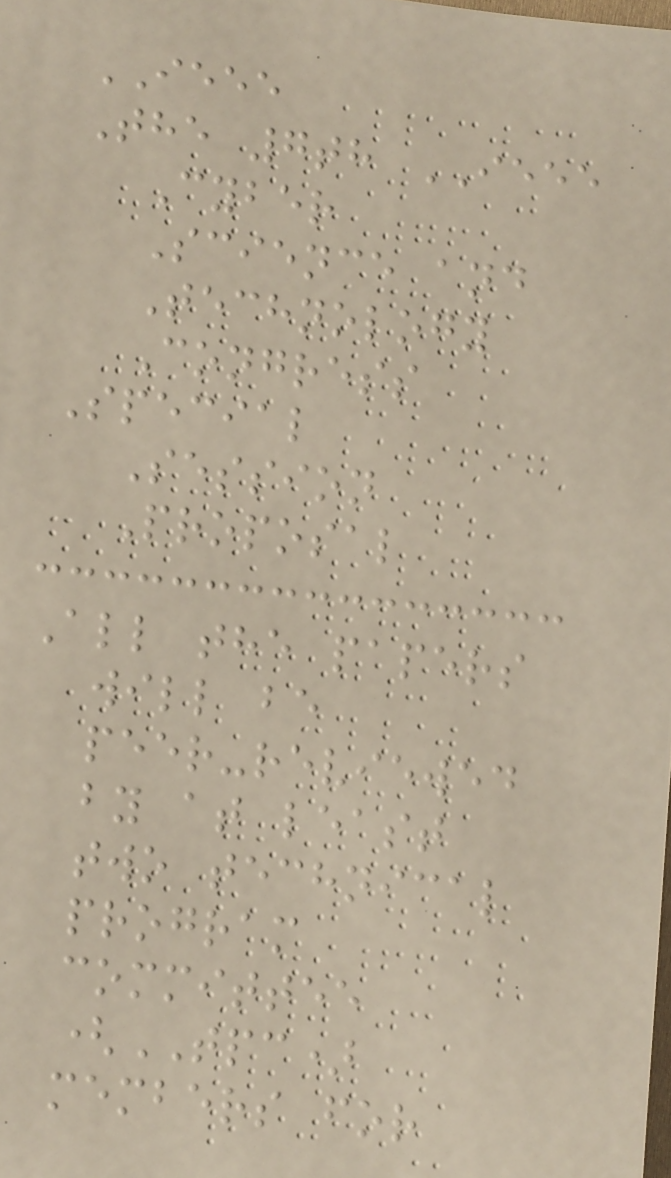IEEE
The 7th IEEE
Cyber
Science and
Technology
Congress
Special
Session
Proposal
All the papers
will be
peer-reviewed
by at least
two technical
program
committee
(TPC)
members for
